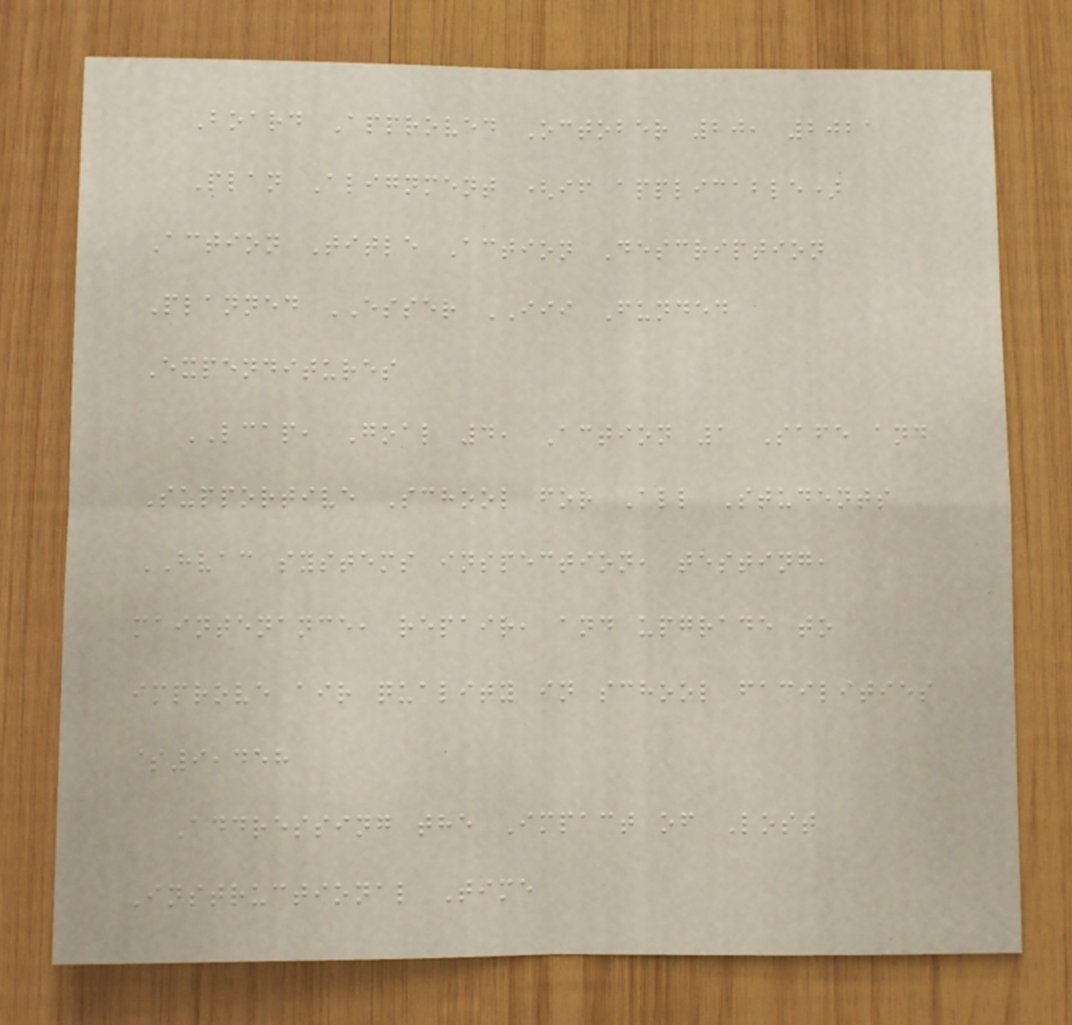Board Approved October 20, 2021
Plan Alignment (if applicable)
Action Title Action Description
Planned ESSER III Funded
Expenditures
LCAP, Goal 4, Action 1 Safe and
Supportive School for All Students
HVAC systems inspection, testing,
maintenance, repair, and upgrade to
improve air quality in school facilities
$9,458
Addressing the Impact of Lost
Instructional Time
